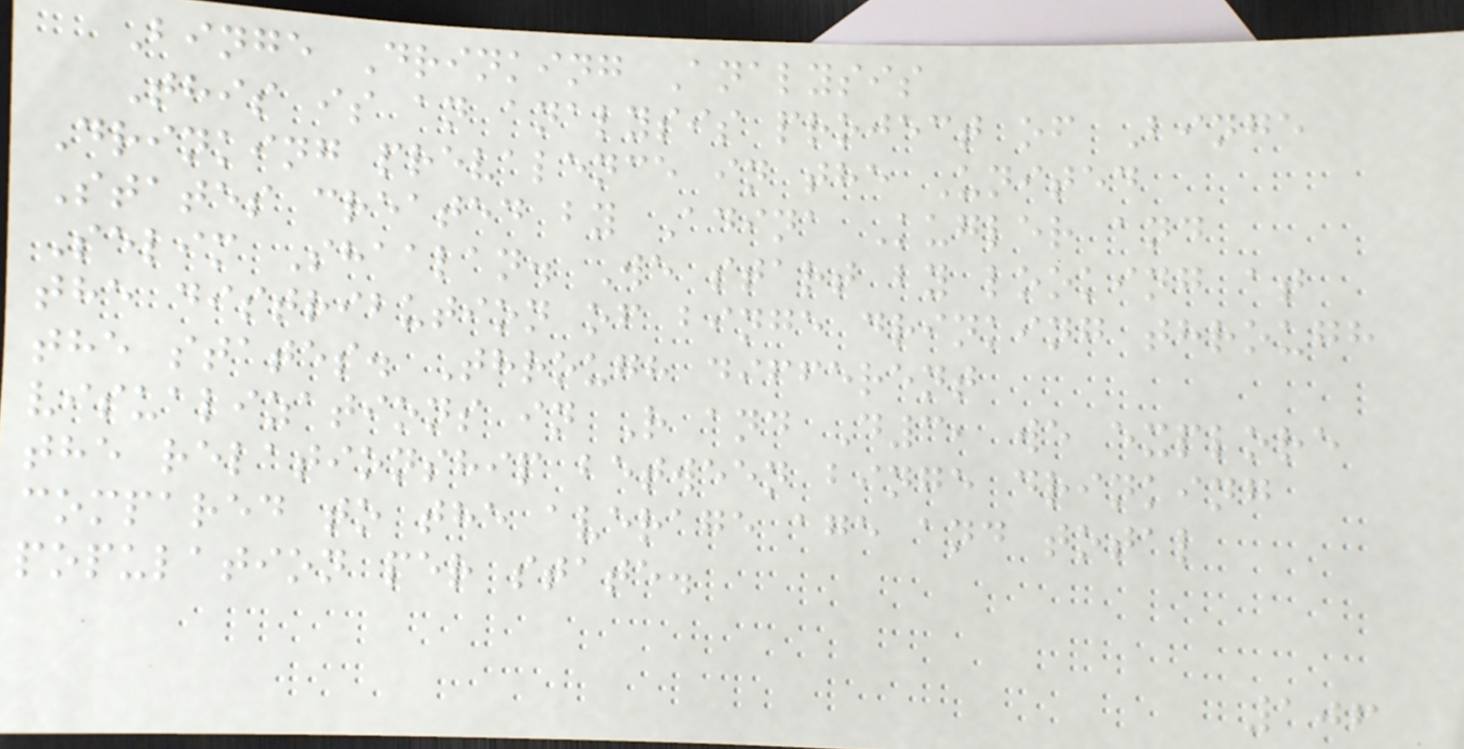Binge Drinking Analysis
This is an analysis project of Binge
Drinking prevalence in the United
States created by Adina Kugler and
Selim Shaalan. We start by looking at
the distribution of binge drinking through
the states. Through different
visualizations in R and D3, we explore
the relationship between binge drinking
compared to the average age and total
population per state.
106
